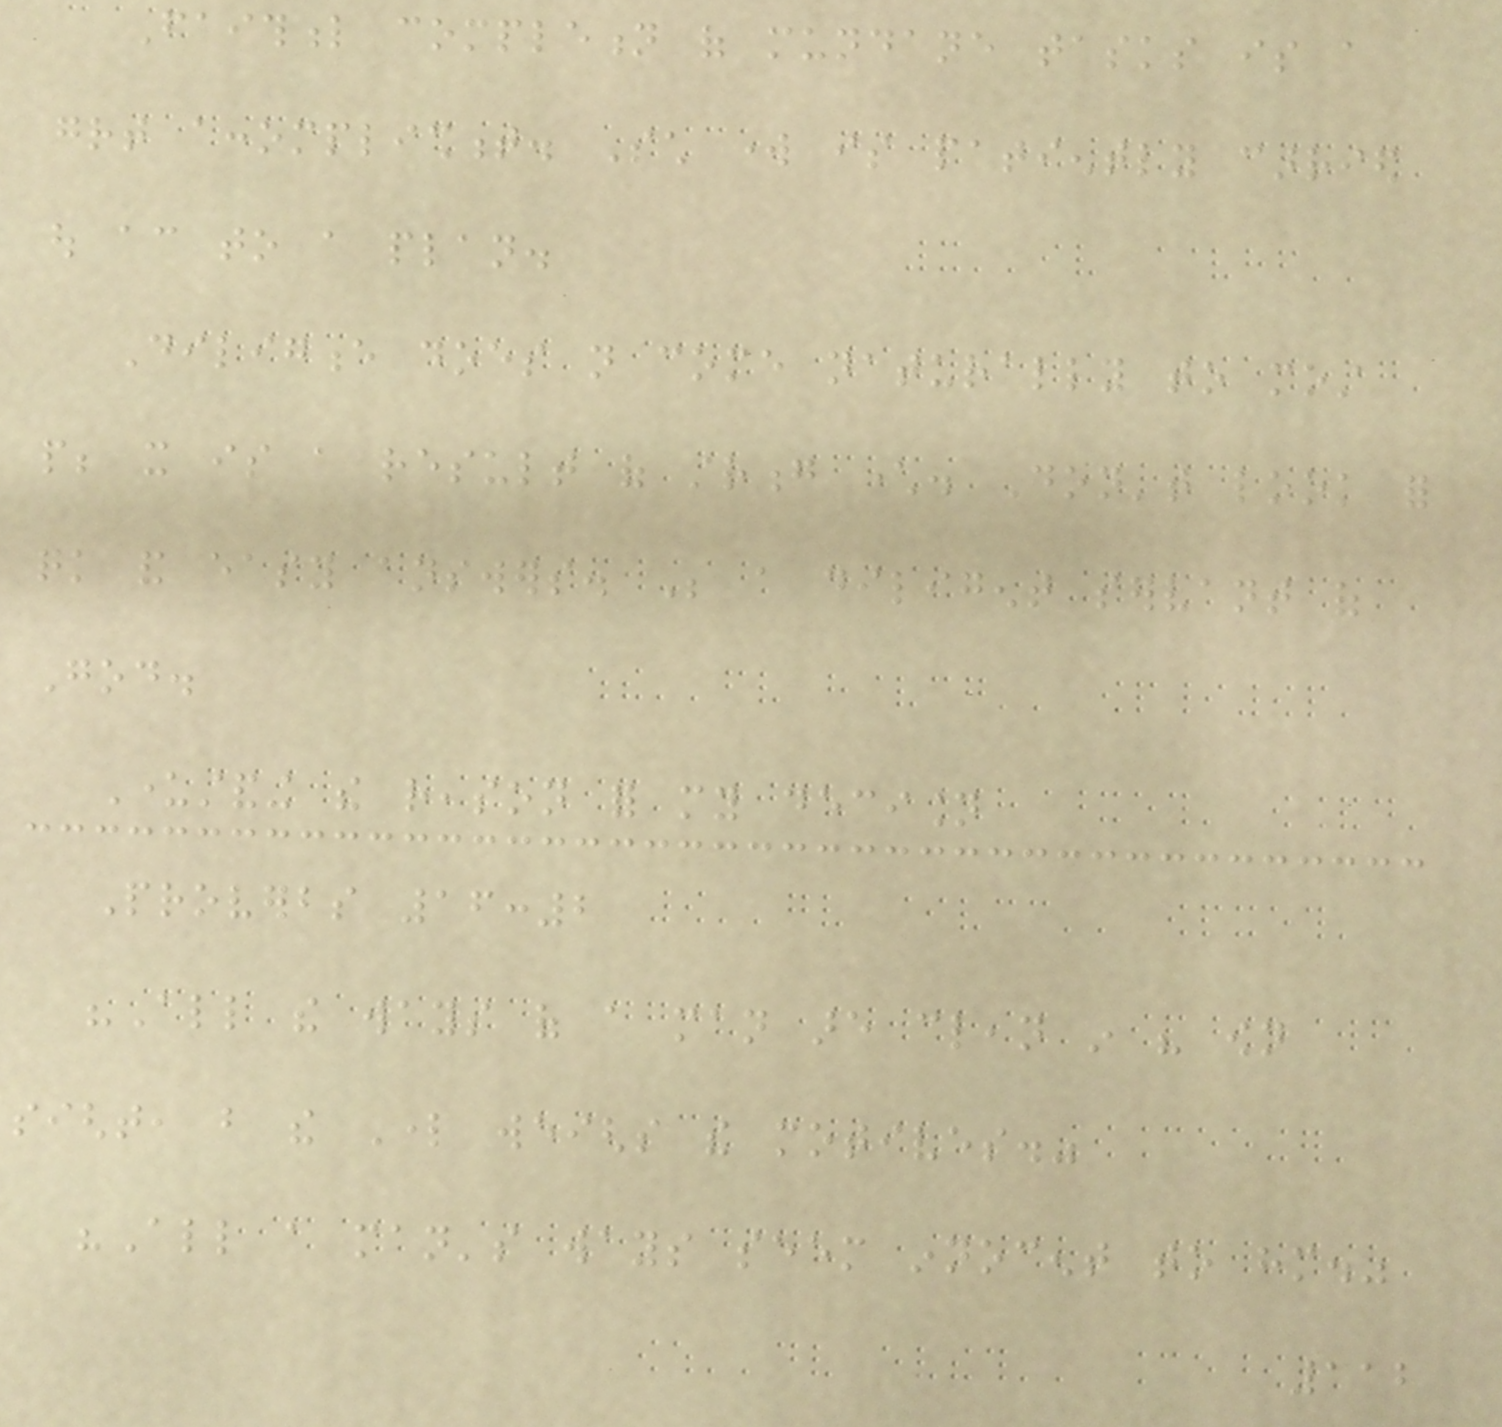Faithful completion of mundane tasks is a
great accomplishment. Such work is patiently carried
out according to a plan.
Diligence does not come naturally to most
people; it is a result of strong character. Don't look for
quick and easy answers. Be a diligent servant of
God.
Understanding the reason for my decision
Proverbs 16:2
"All the ways of a man are clean in his own
sight, but the Lord weighs the motives."
"All a man's ways seem innocent to him."
112
